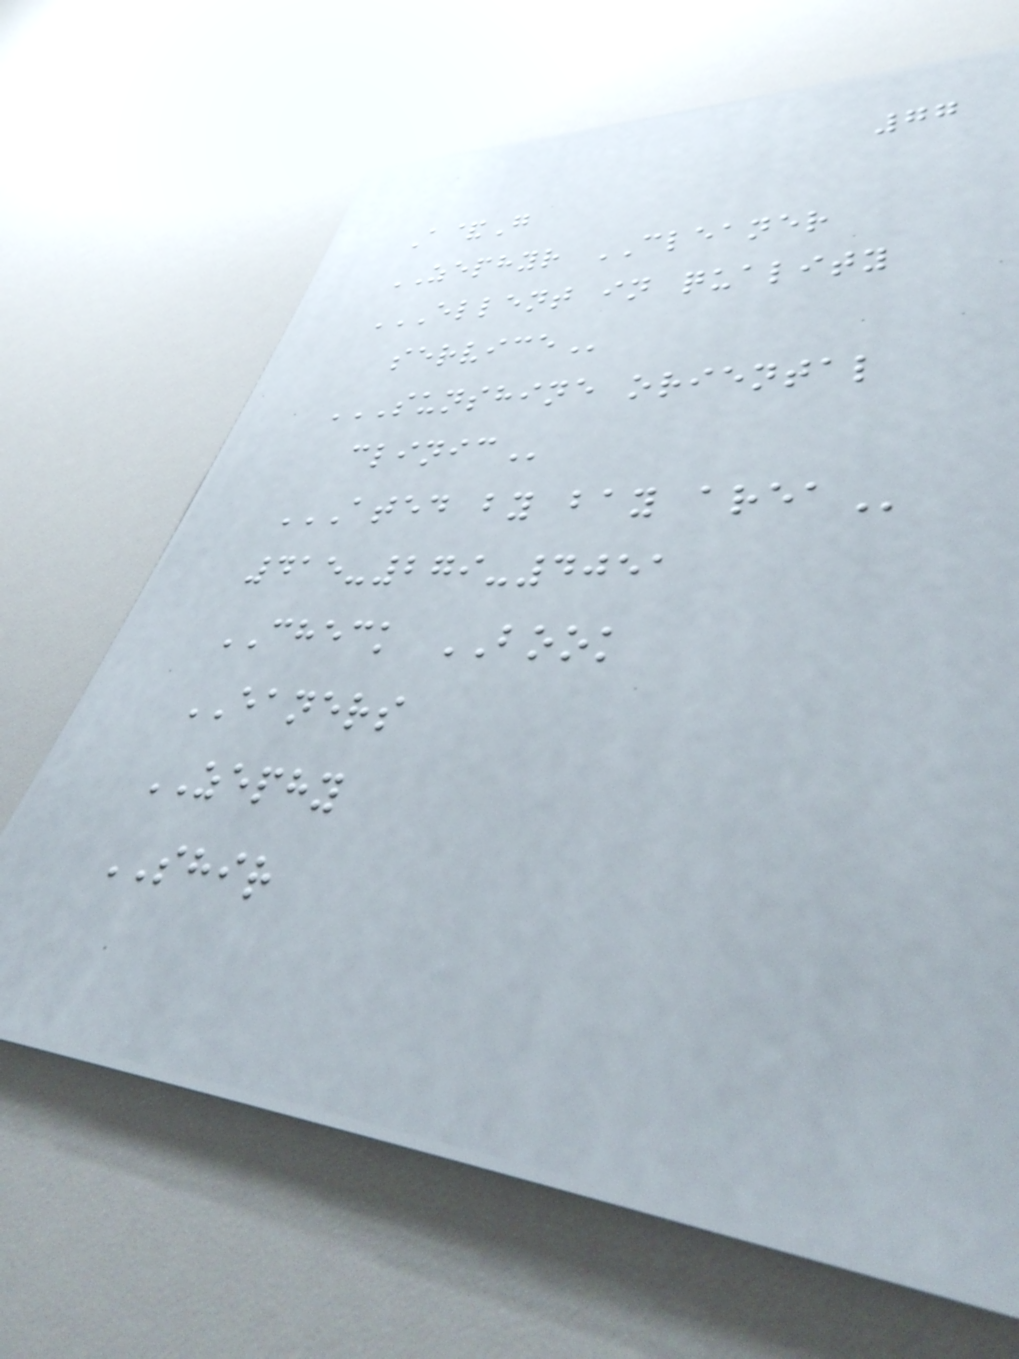77
A&G
ZEPHYR CLEANER
ELLENT IN QUALITY
SERVICE
SUNSHINE ORIENTAL
CLINIC
ATED BY BAY AREA
415-279-4051
CHECK BOOK
EANERS
ZEPHY
SHIR
